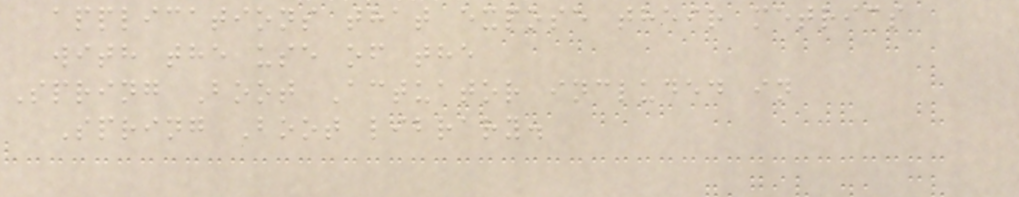applications that expose their metrics
with the use of the
Spring Boot Actuator included in
Spring Boot library.
